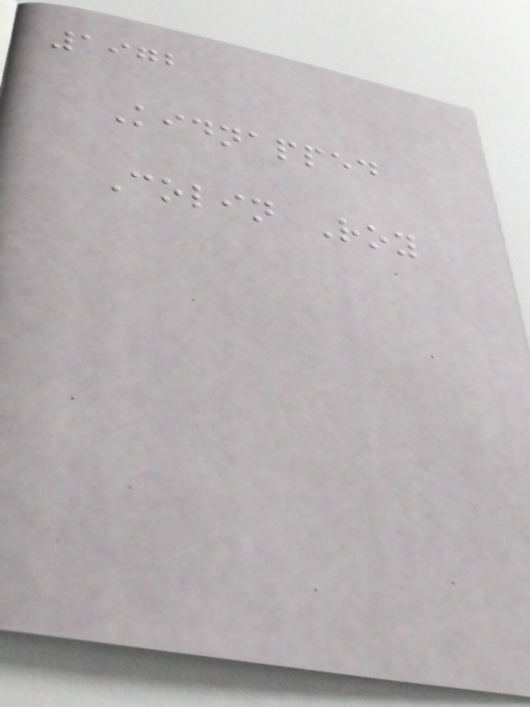1972
Kidnapped
Colin Roy
